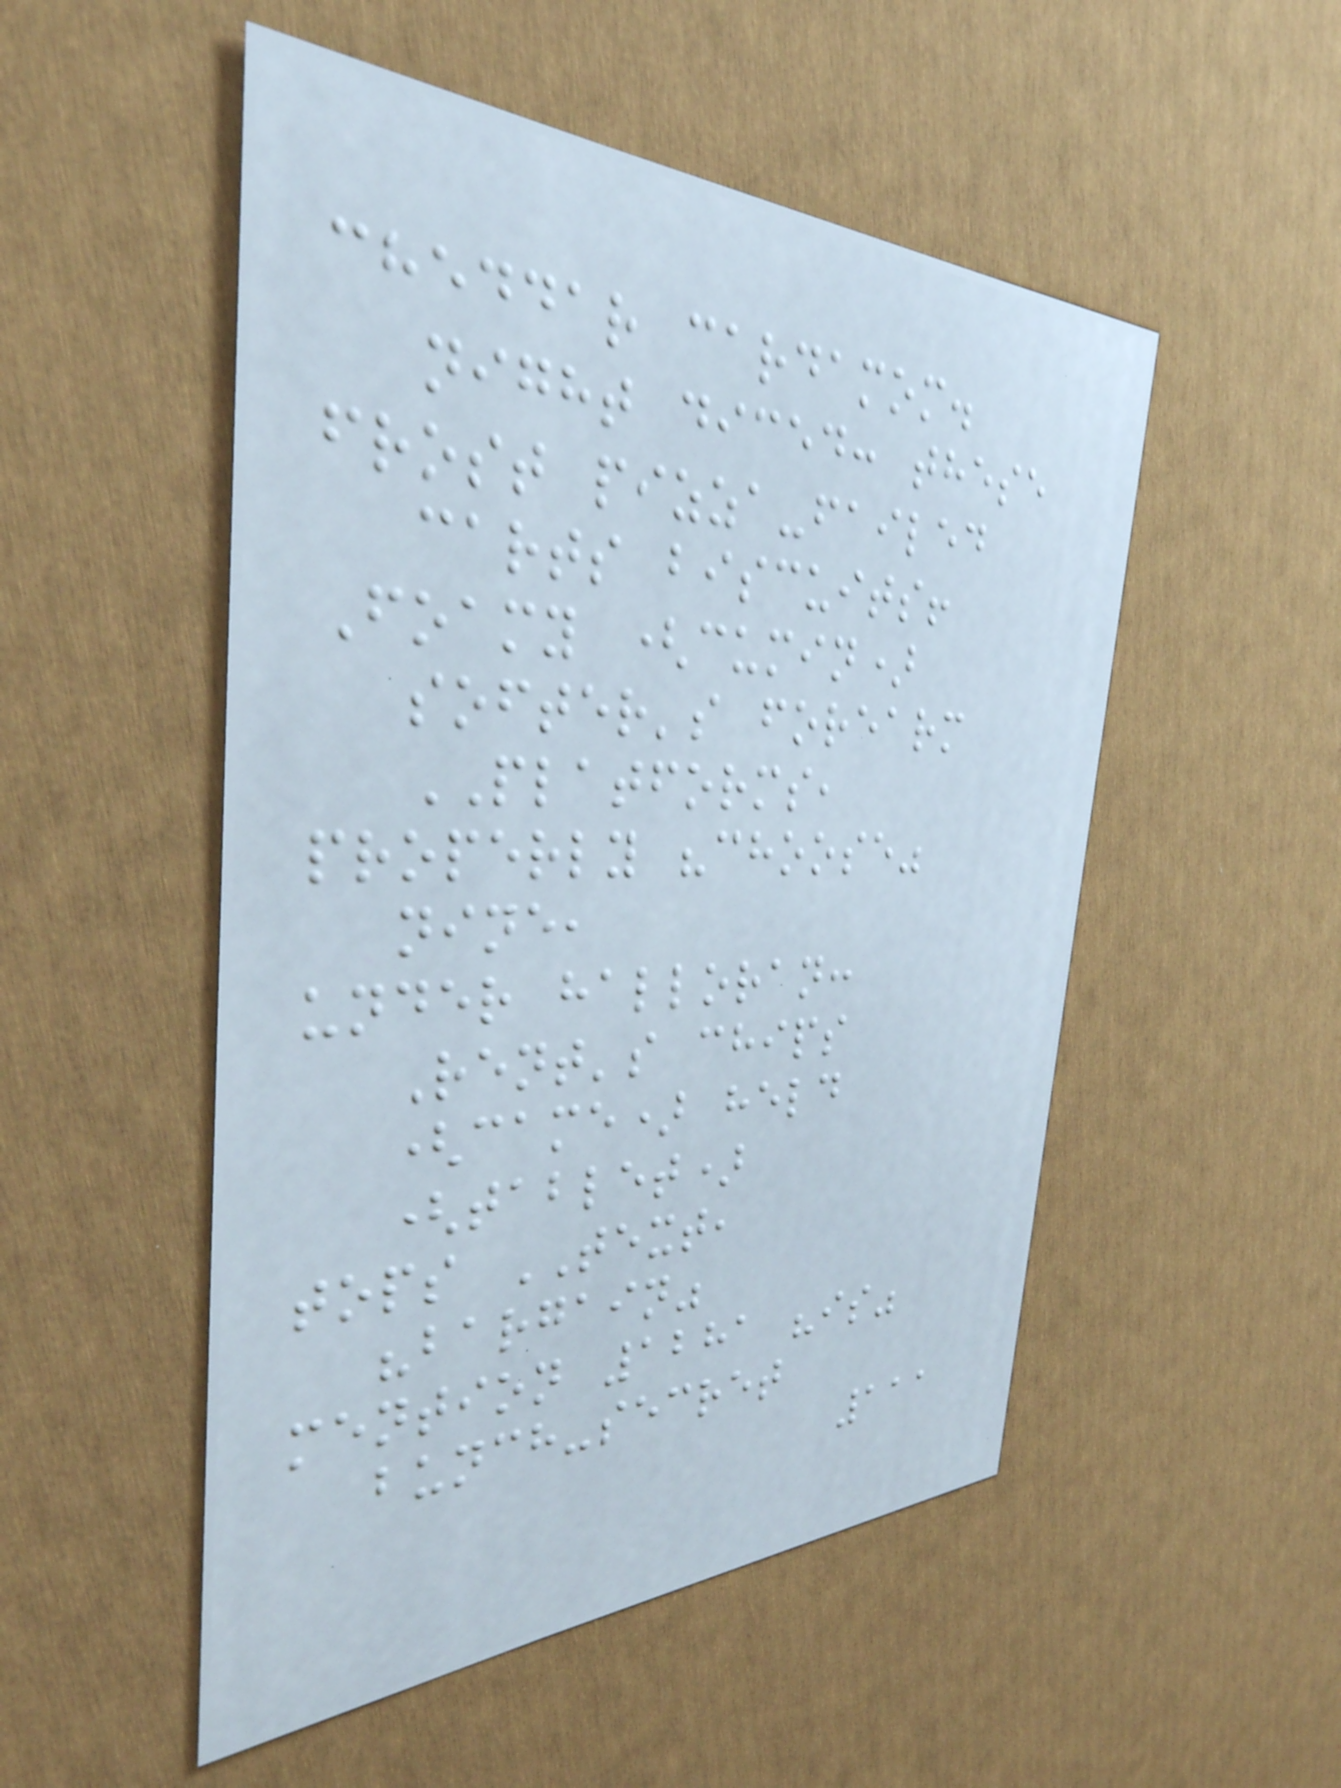cheddar cardamom.
night diced: these
frost pizza-failed
carts biscuits!
Foamy (cumin)
softer's forearm
PLATFORMS,
properly "choose"
nine,
under halloran:
Rent's chips
(came) held
(tablet)
tops TEXT,
"bargain"
mention 1281 "is"
bunch-secret
111
